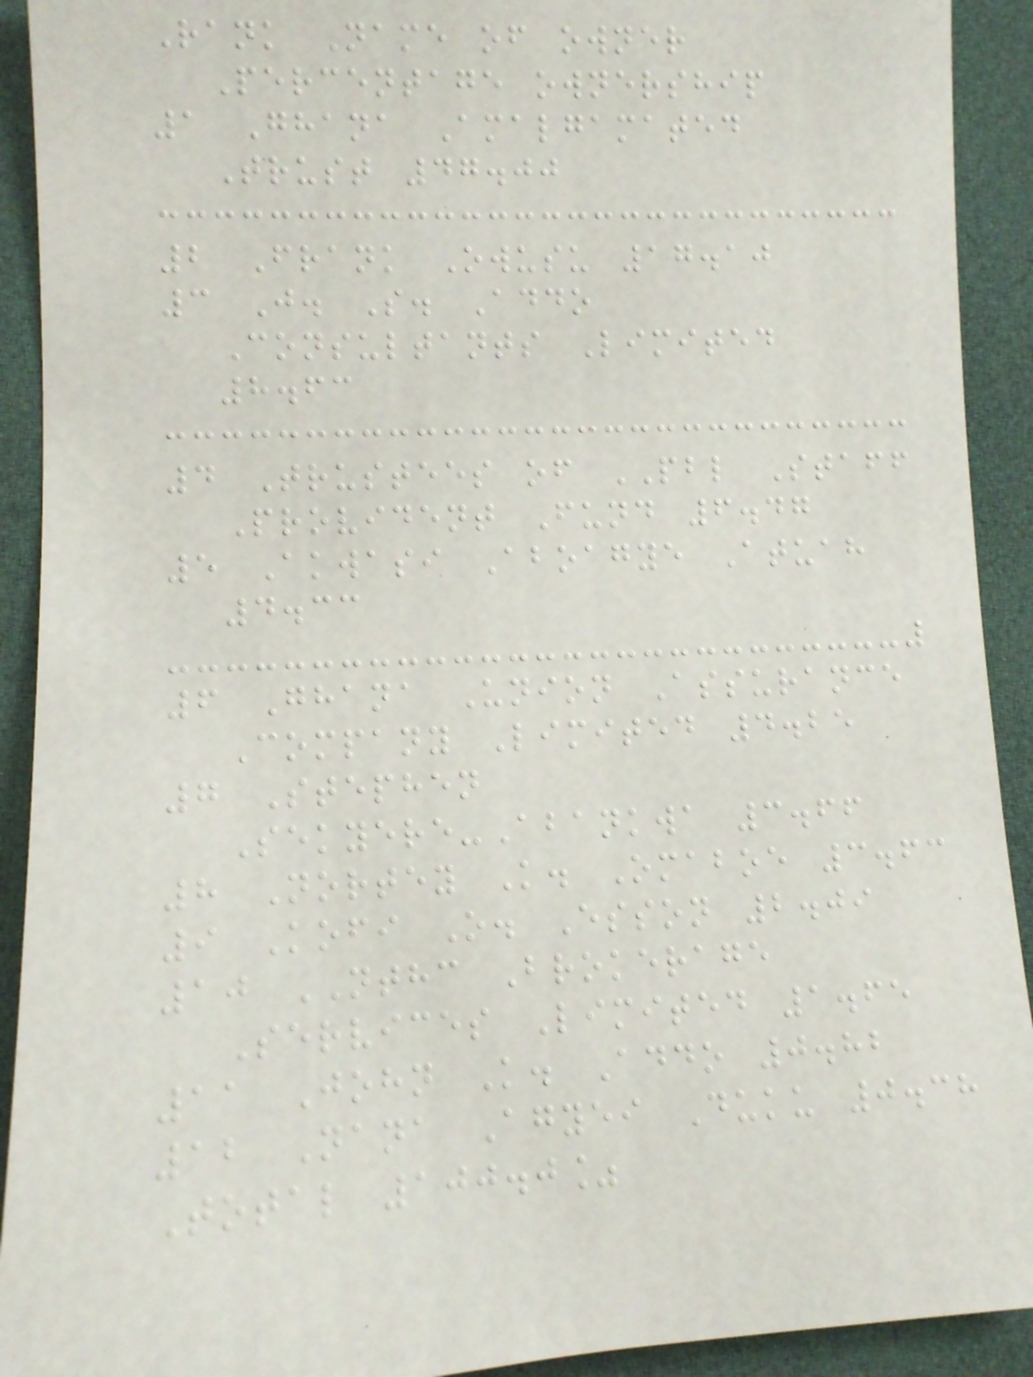Rank Name of owner
Percentage ownership
1 Ghana Amalgamated
Trust 47.00
2 Frank Owusu 17.10
3 J. S. Addo
Consultants Limited
8.63
4 Trustees of PBL Staff
Provident Fund 6.47
5 Akwasi Aboagye Atuah
4.33
6 Ghana Union Assurance
Company Limited 4.25
7 Stephen
Sekyere-Abankwa 3.66
8 Nortey K. Omaboe 3.63
9 Kofi O. Esson 2.09
10 NTHC Brokerage
Services Limited 1.65
11 John K. Addo 0.82
12 Nana Agyei Duku 0.38
Total 100.0%
